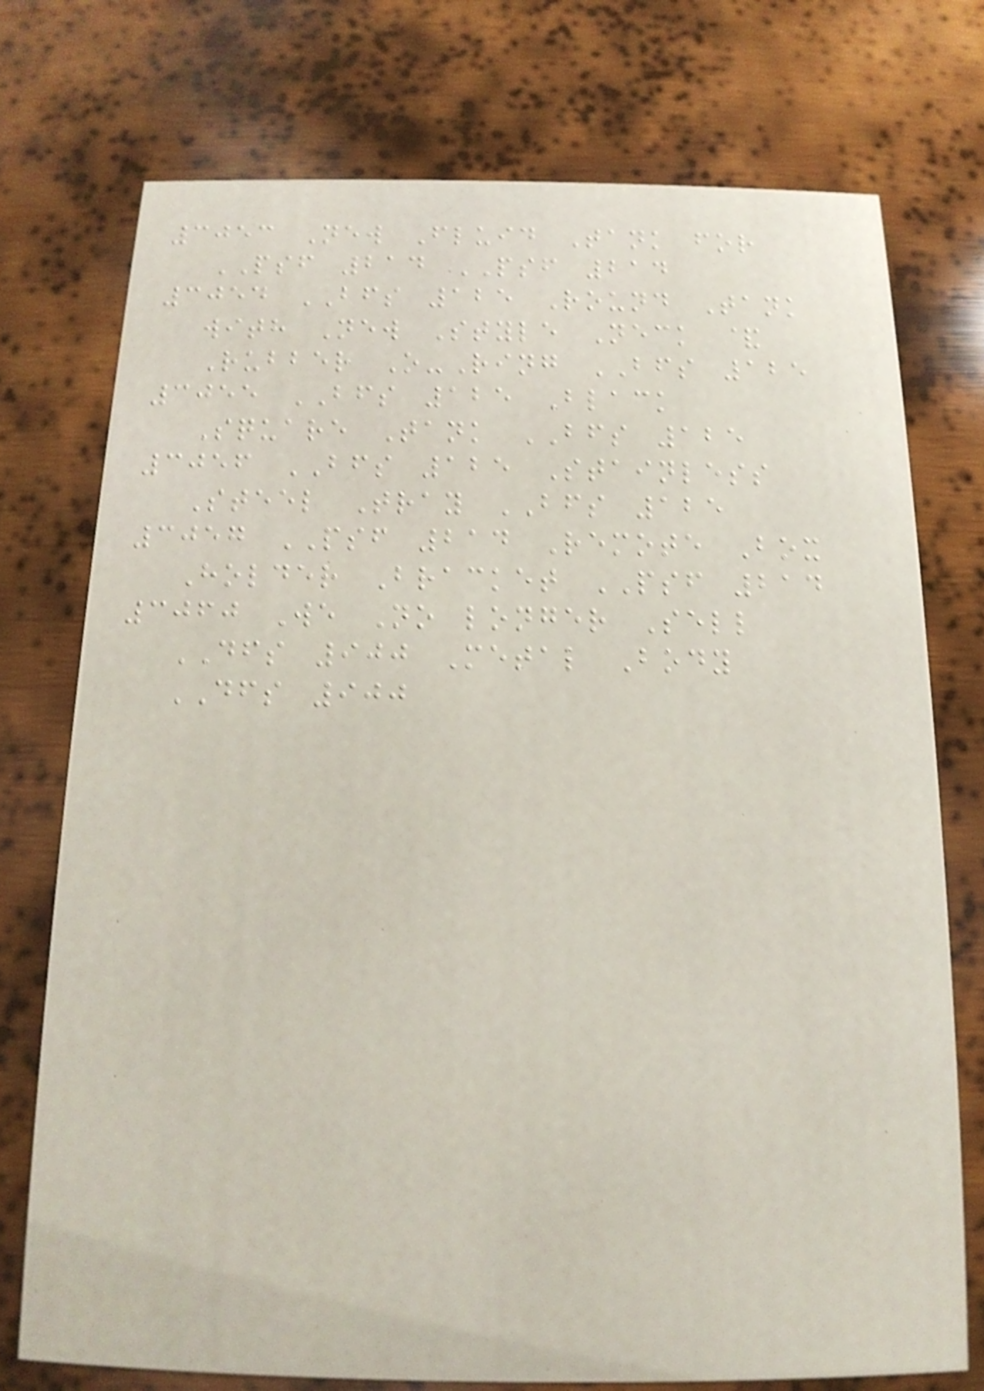3053 New Fluid Tank for
PSF 214 PSF 214
3054 BFS 125 Round Tank
with New Style Neck &
Rubber O-Ring BFS 125
3055 BFS 125 Black
Square Tank BFS 125
3056 BFS 125 Stainless
Steel Tray BFS 125
3057 PSF 214 Remote Box
Holder Bracket PSF 214
3060 We No longer Sell
DFS 900 Metal Body
DFS 900
